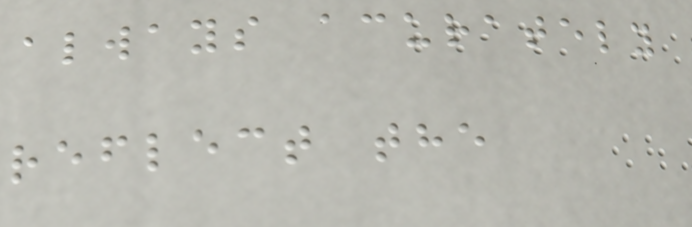always acurately
reflect the
